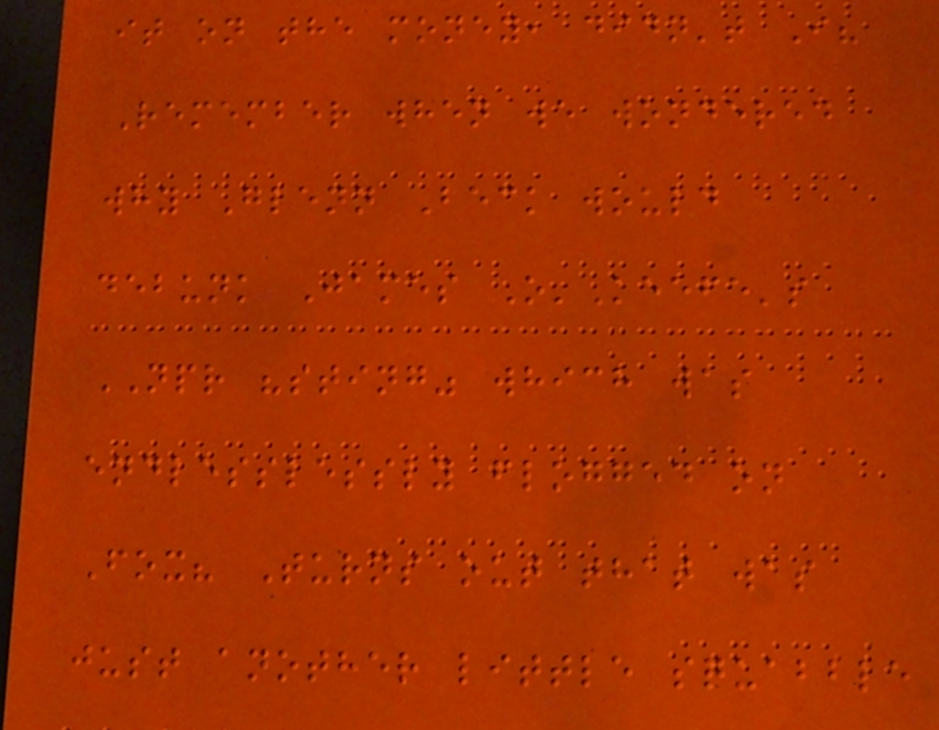it on the money, didn't I?
Remember when we wondered
why Glenn Beck would
debunk James O'Keefe's
NPR "sting" which was
endlesslessly flogged on
Fox? Turns out that was
just another little squabble
